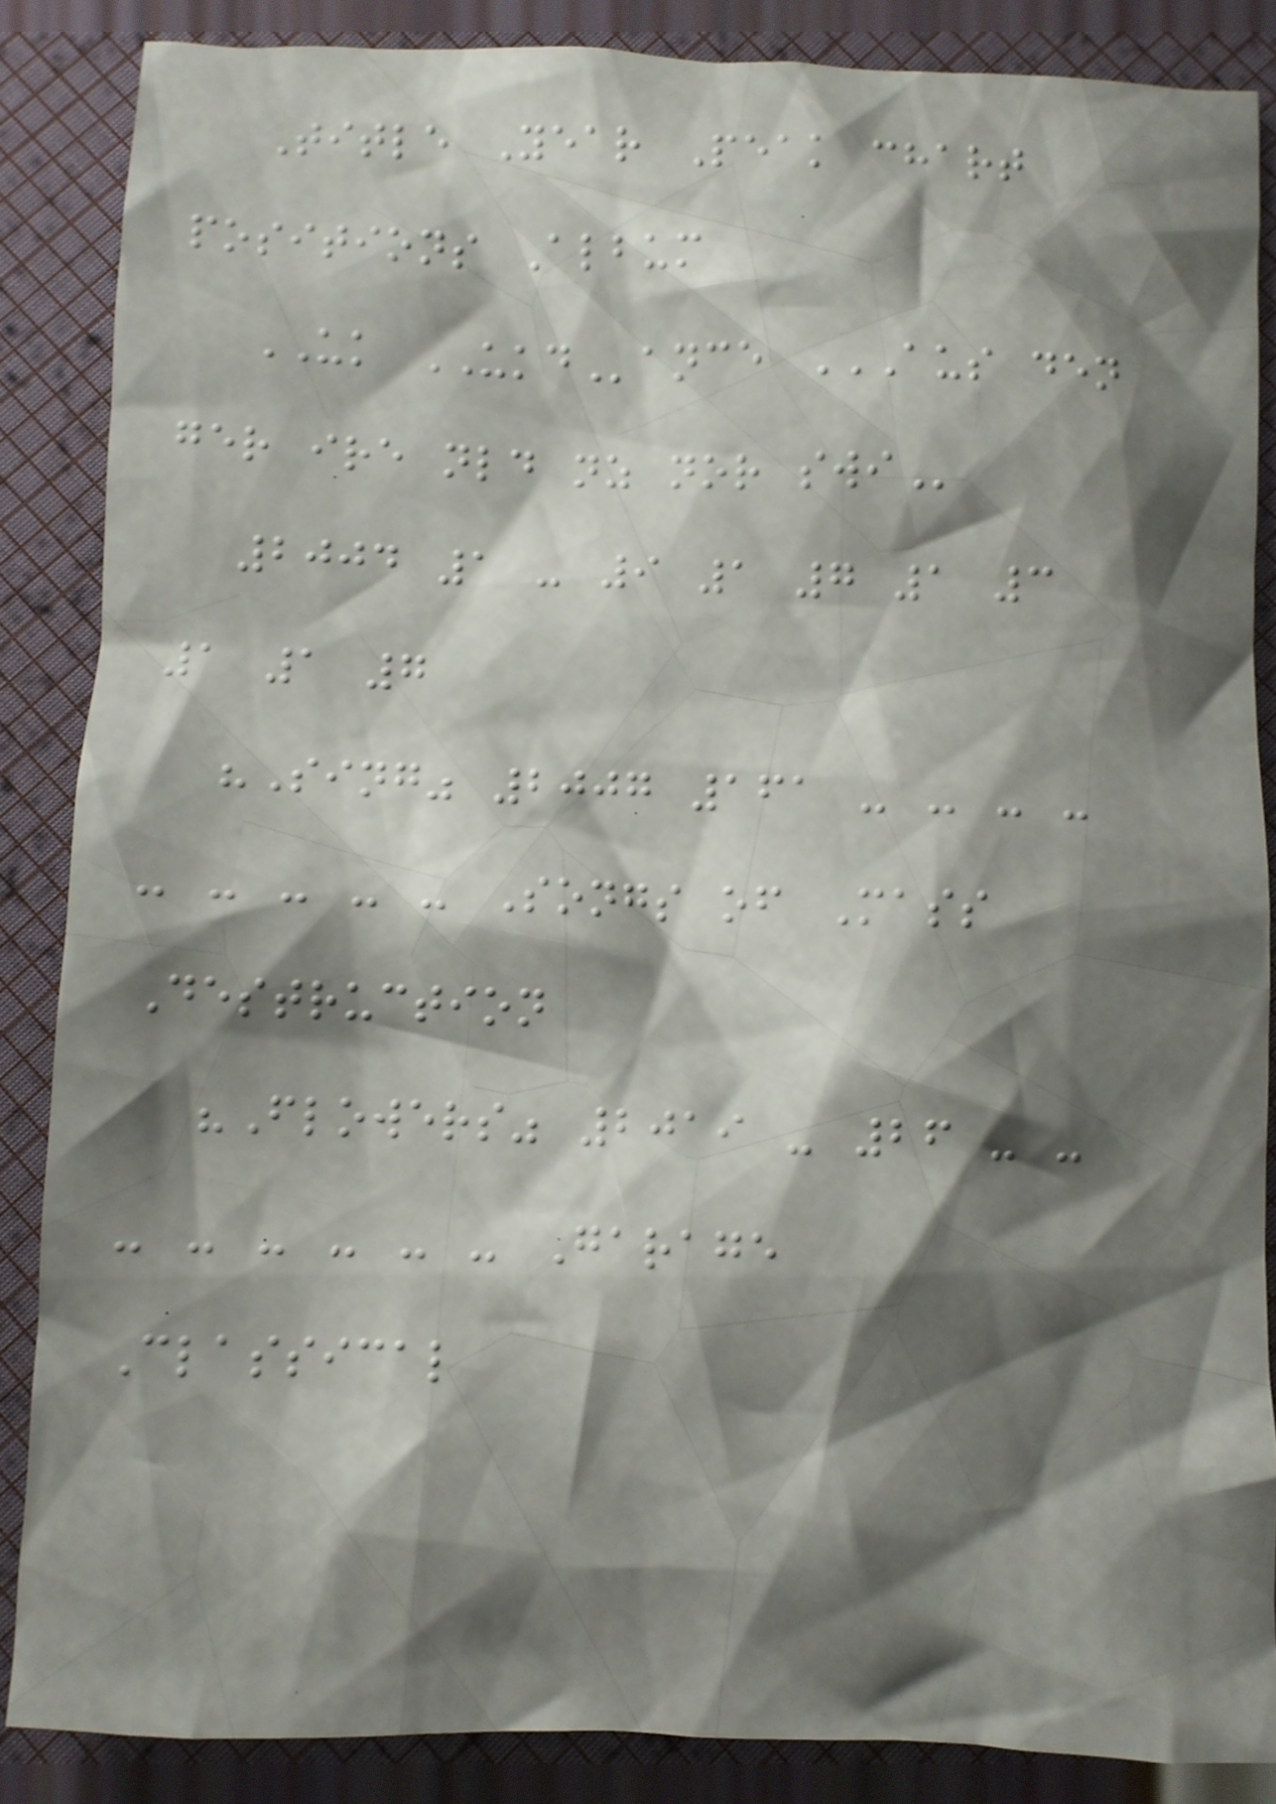Title Year Peak chart
positions Album
UK UKDance AUS DEN
GER IRE NLD NZ NOR SWI
2004 1 - 9 1 7 1 3
1 1 7
"Sing" 2007 161 - - - -
- - - - - Songs of Mass
Destruction
"Flowers" 2019 - 26 - -
- - - - - - Garage
Classical
